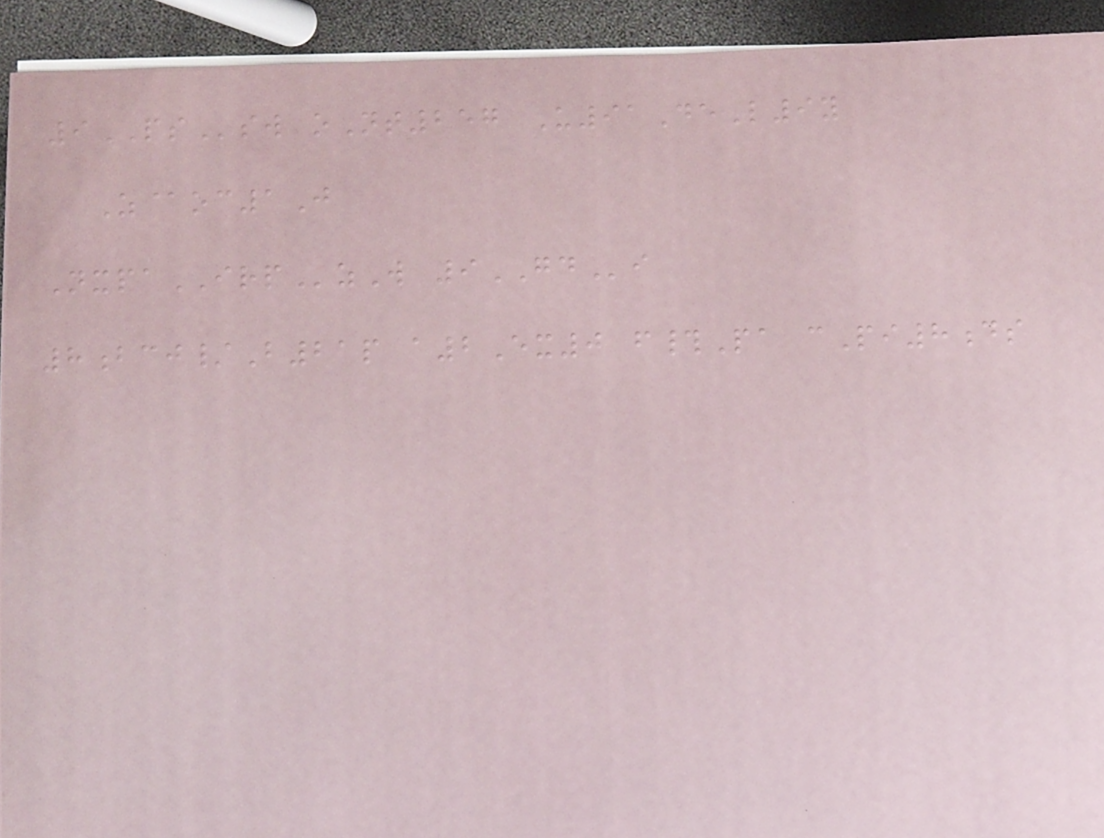9PSsw oNt257 U91DeL9y
Z@oc1J
NxpaIRPzW 9GDi
8bcj/B21p a2Ex0 f#Pa cPi8ds
